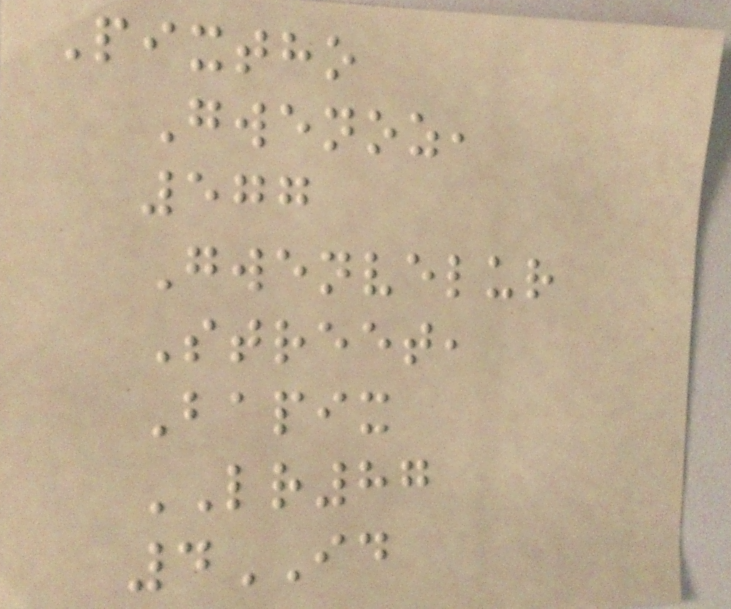Pixtho
Gwenoz,
577
Gwenvelur
Street,
Bapix
LR87
4ID
